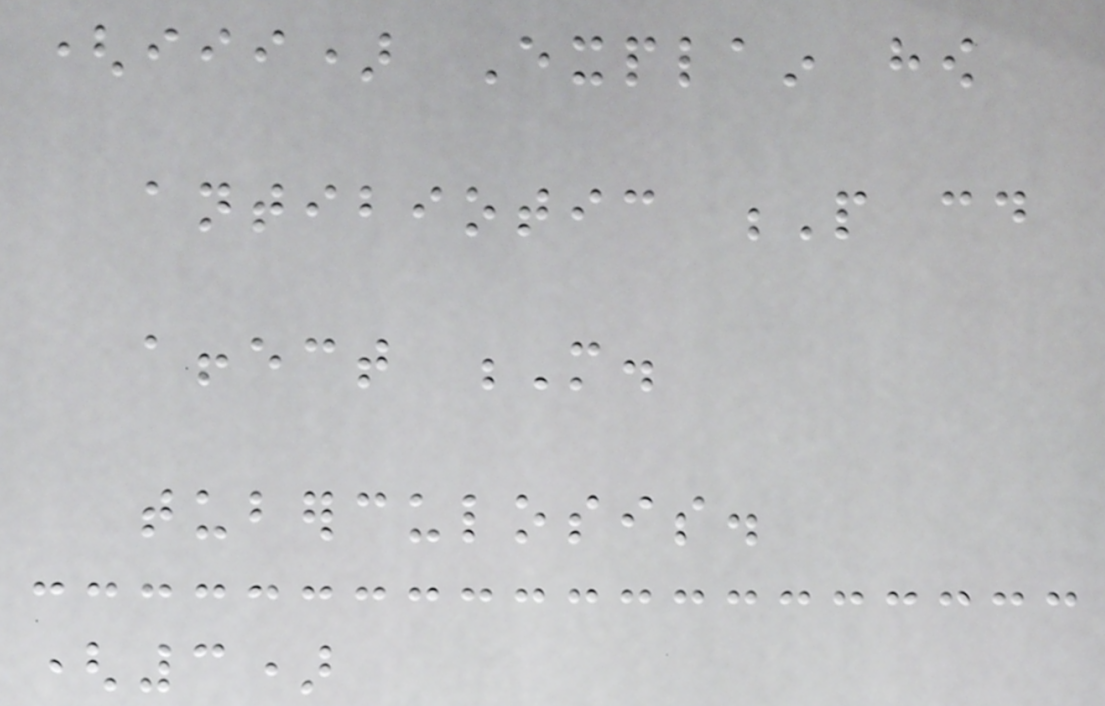(iii) Explain how
antibiotic P could
affect M.
tuberculosis.
(3)
